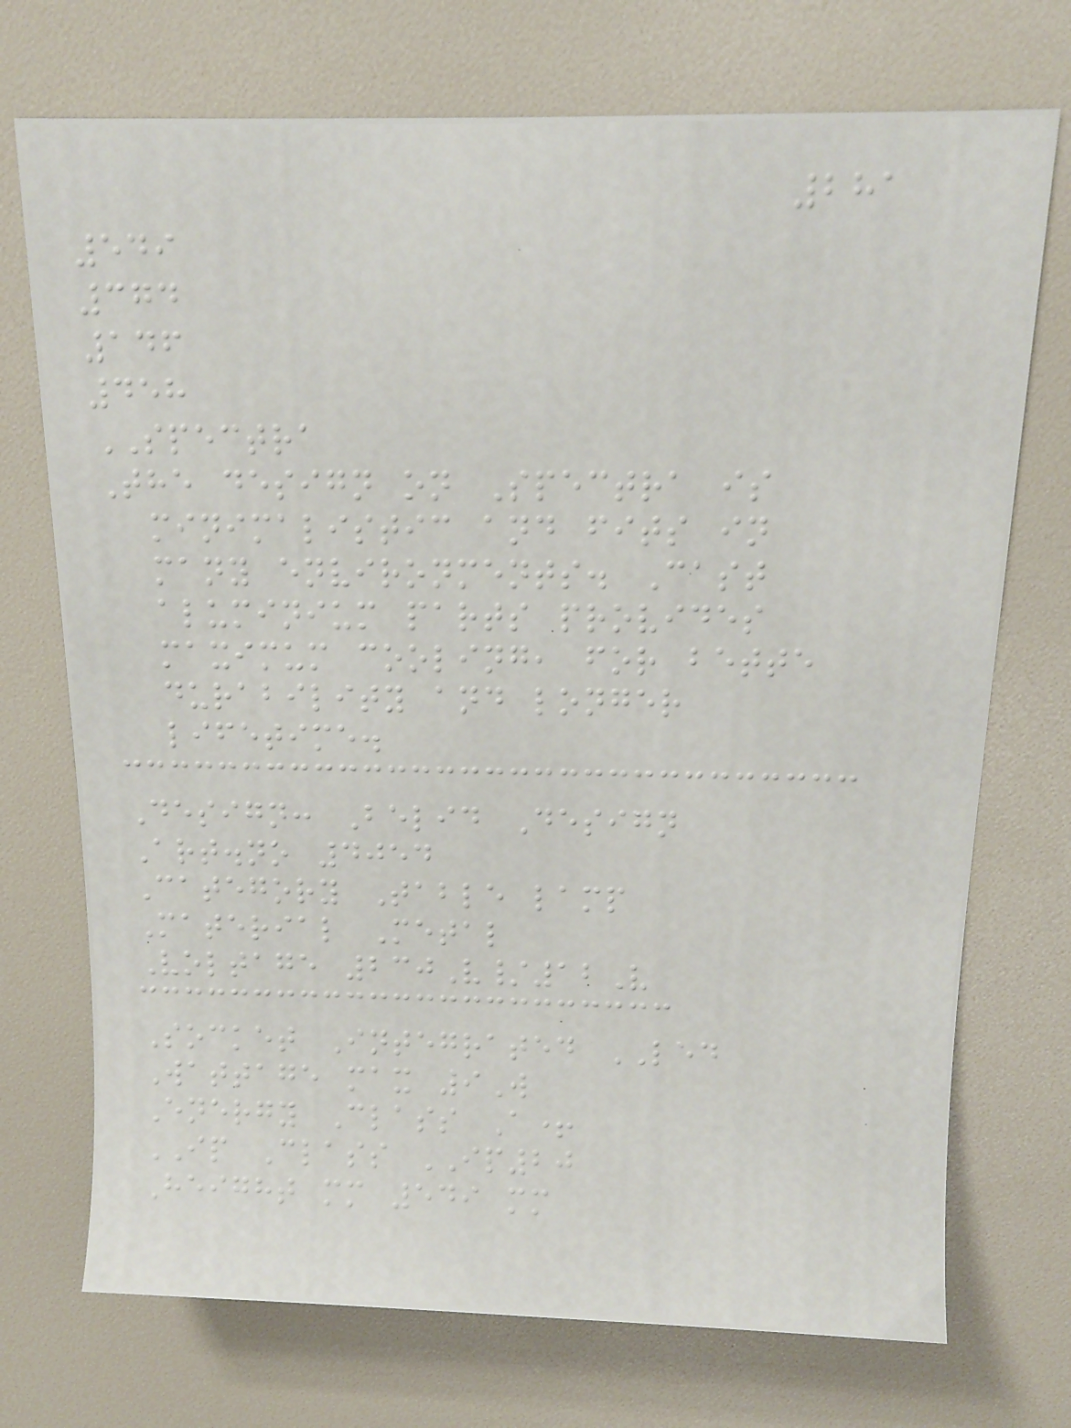281
549
374
146
458
SPECTRA
The design on Spectra is
minimalistic and fits in
many environments. Cast
aluminium parts provides
maximum cooling, for bette
durability and longer
lifetime.
Design: Belid Design
Art.no 4054
Category Table lamp
Material Metal
Voltage 230V/12V
Socket Integrated LED
Wattage max 9W
Energy Class A+
IP Class IP20
Height mm 549 mm
